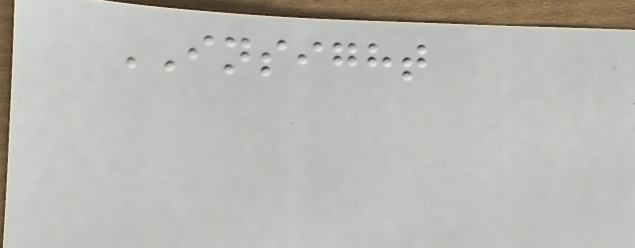INSIGHT
